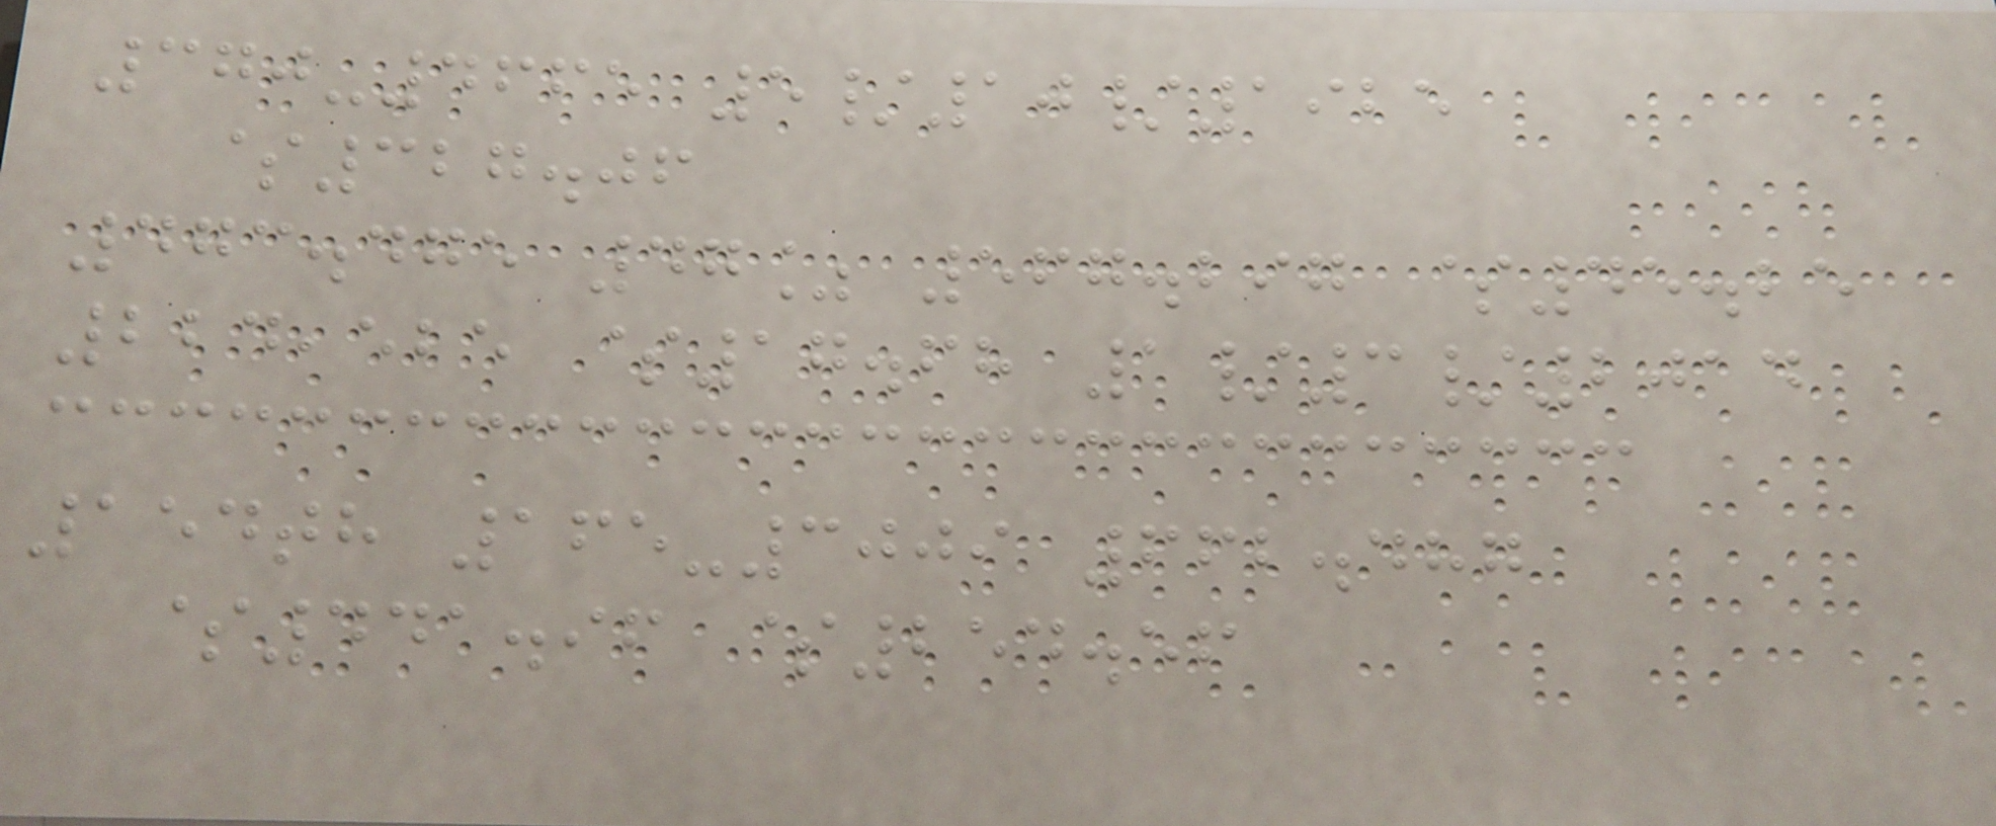370-4665 5/10/1925
$327.06
473.475 47% 567.297 $45.25
224,525 $17.68 1/3/2014
154th 165-3009 662.487
$441.96 $254.56
